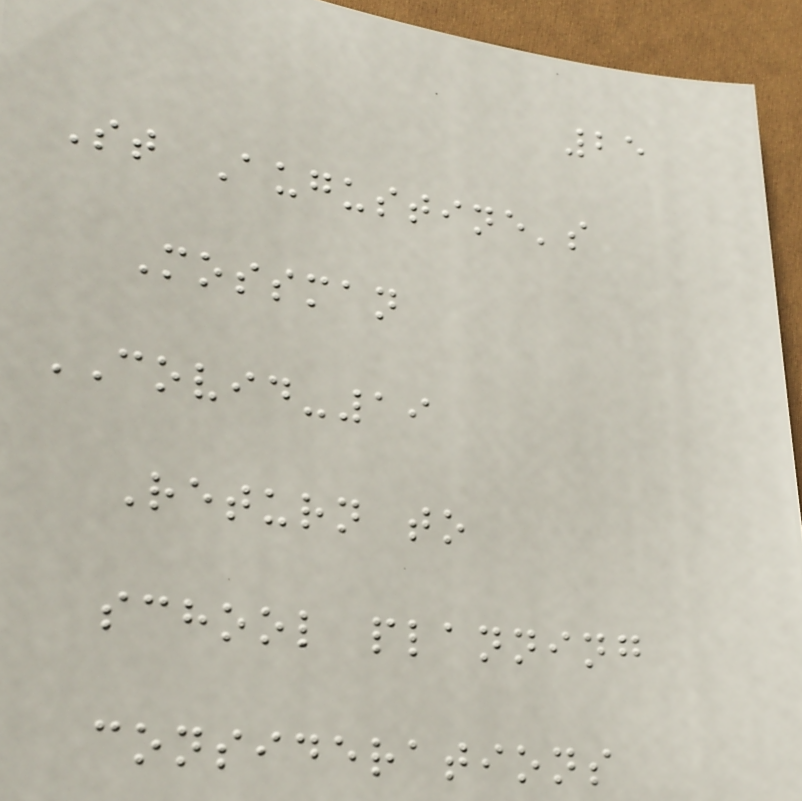25
St Augustine's
Mossman
COVID-19
Return to
school planning
considerations
